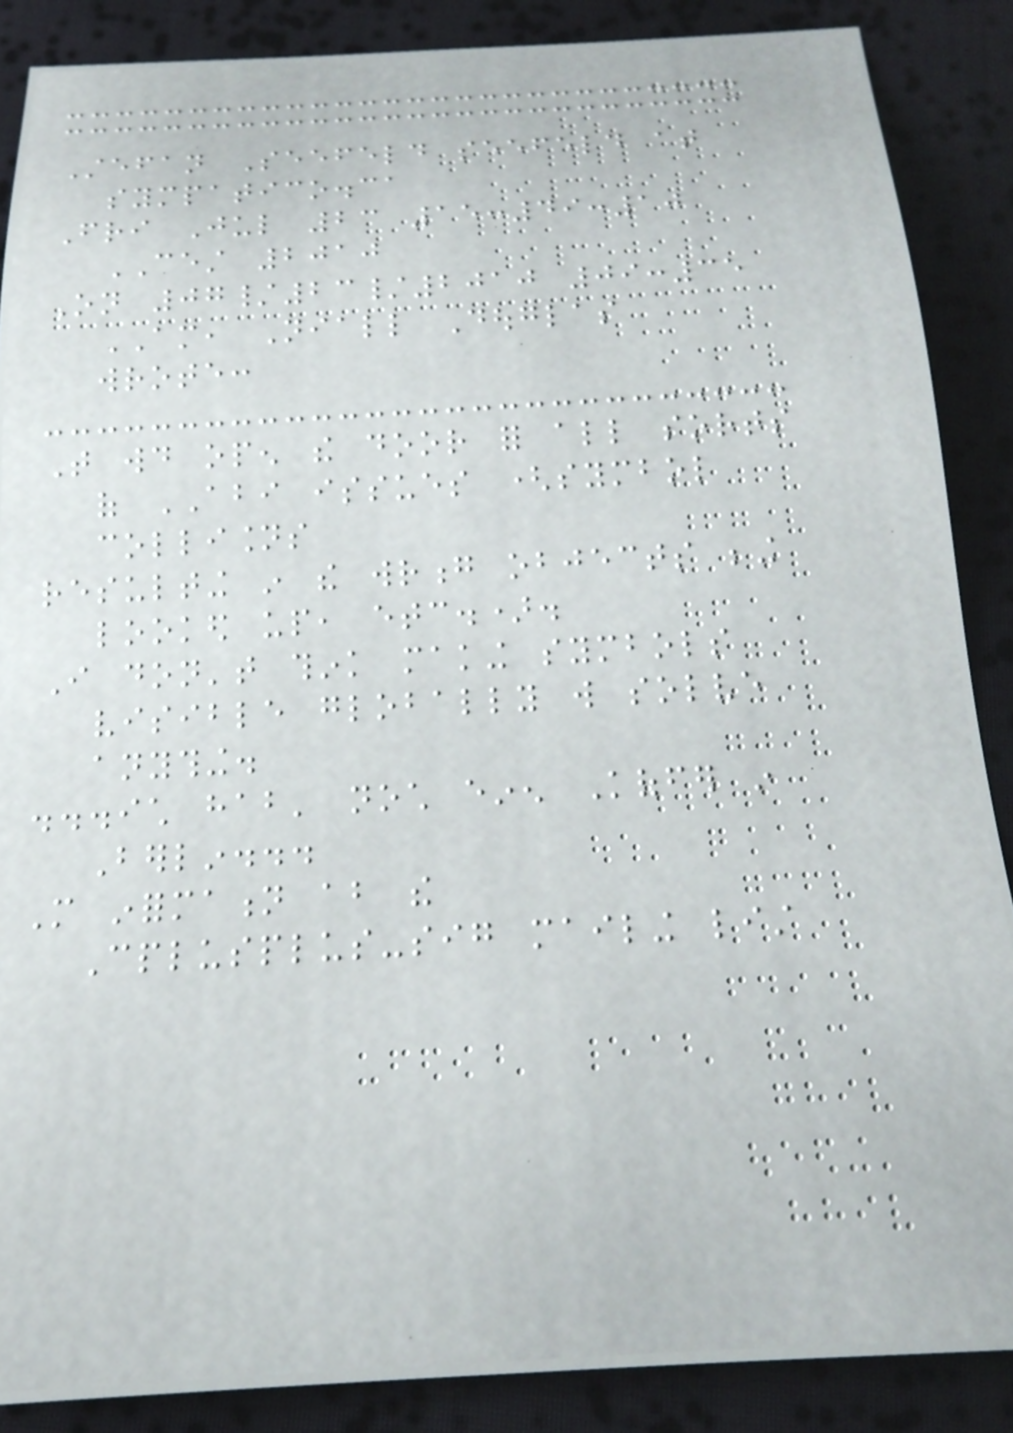Stefan Seefeld seefeld at
sympatico.ca
Fri Jul 23 15:49:10
CEST 2010
On 07/23/2010 09:35
AM, Niall Douglas
wrote:
That would open the door for all sorts
of ABI issues (symbol
collisions
resulting in the wrong objects being
looked up, etc.).
I don't think making symbols
visible globally will solve
anything.
...ich hab' noch einen Koffer in
Berlin...
More information about the
Cplusplus-sig mailing list
